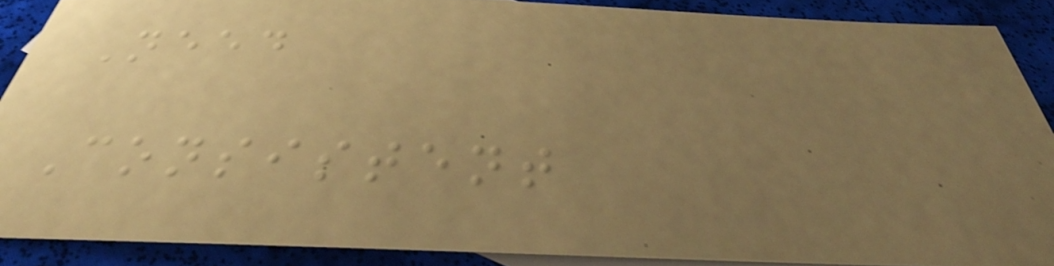Need
Consistent
